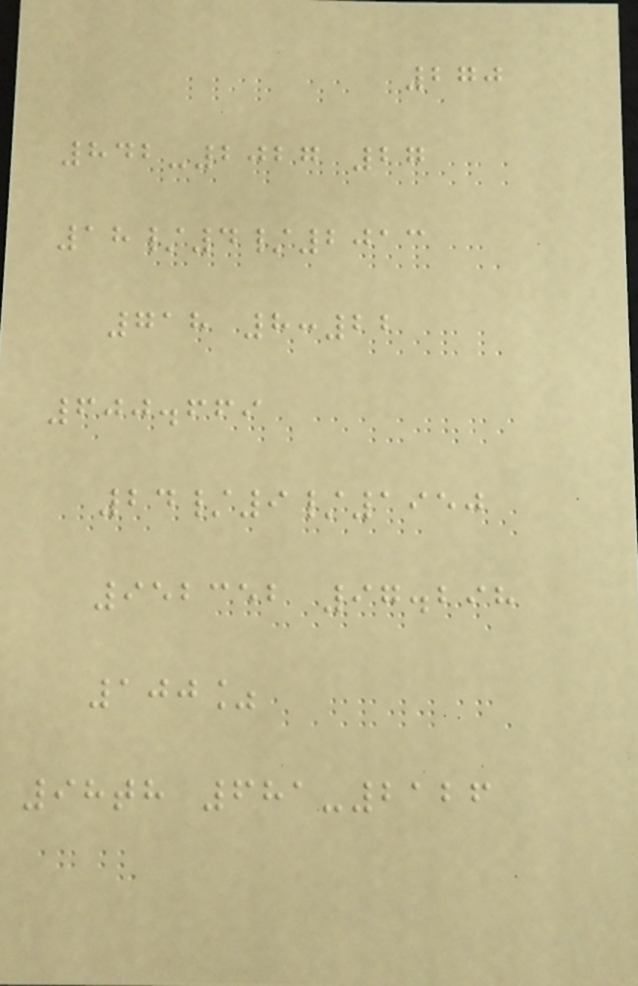270
842-2027 27
18/4/2013
718 8:22
600.669
24/9/1950
952352 97.298
100%
98th 681-2126
